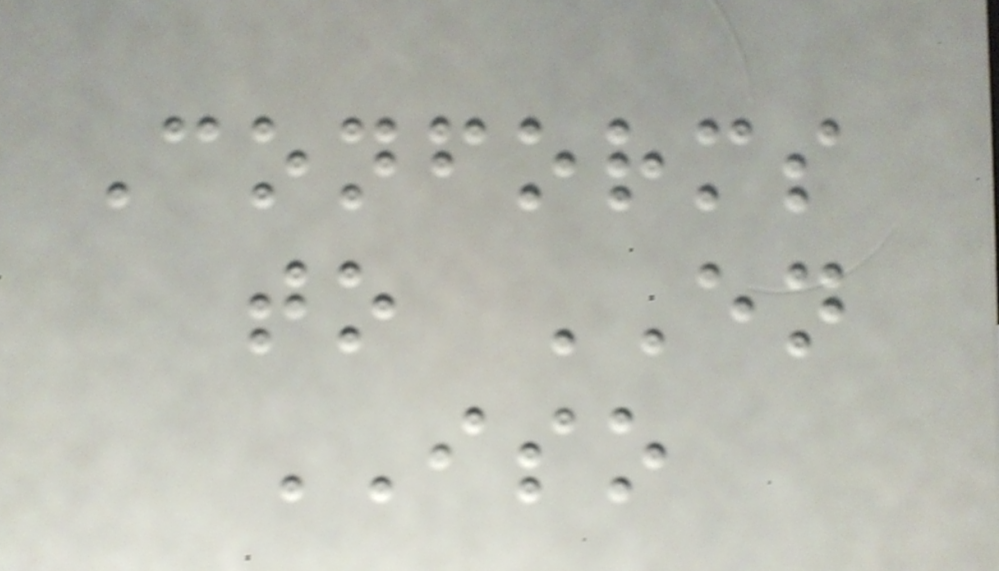Conforms
to EN
ISO
